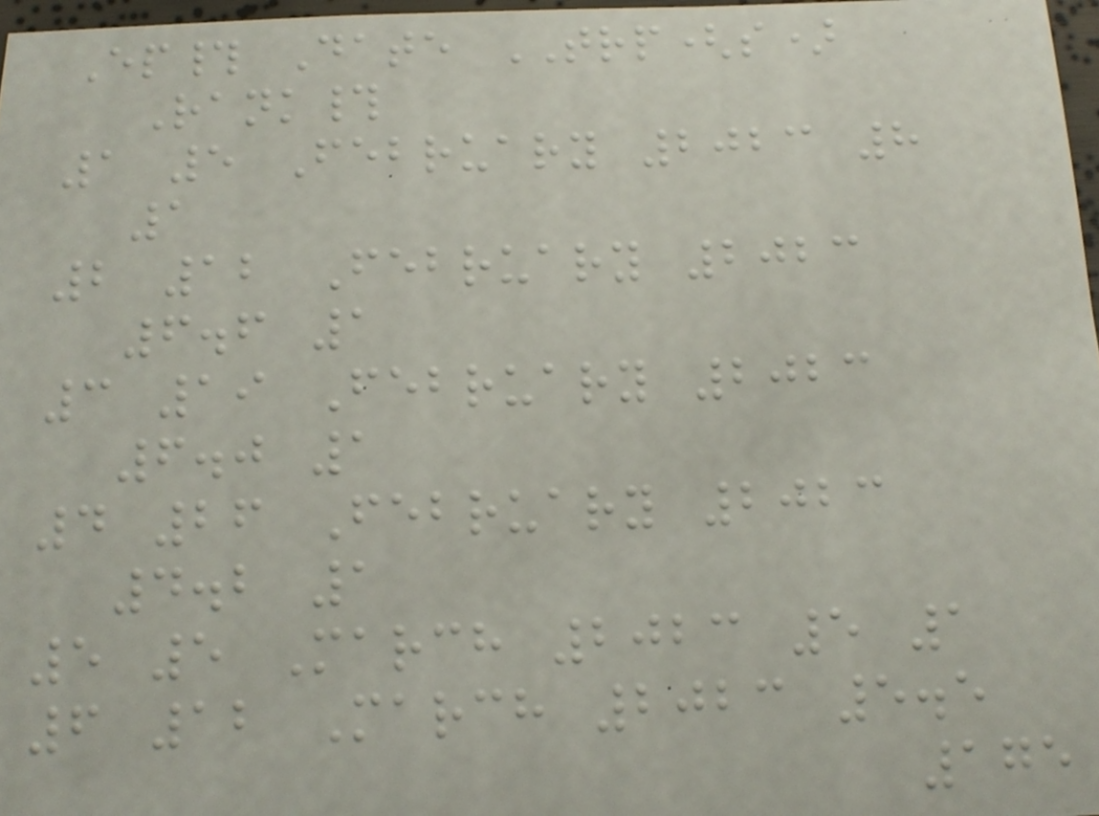Ep# Date TRP(s)
Rank#
1 5 February 2023 8
1
2 12 February 2023
6.6 1
3 19 February 2023
6.0 1
4 26 February 2023
4.2 1
5 5 March 2023 5 1
6 12 March 2023 5.5
175
